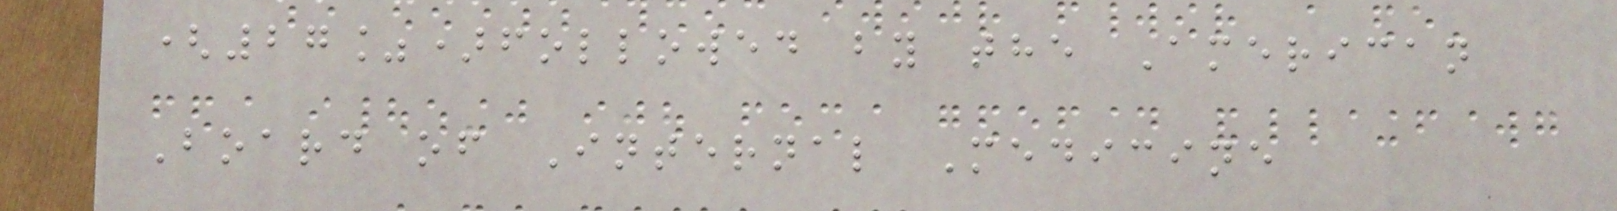(27%)followed by the American
Board of Internal Medicine
